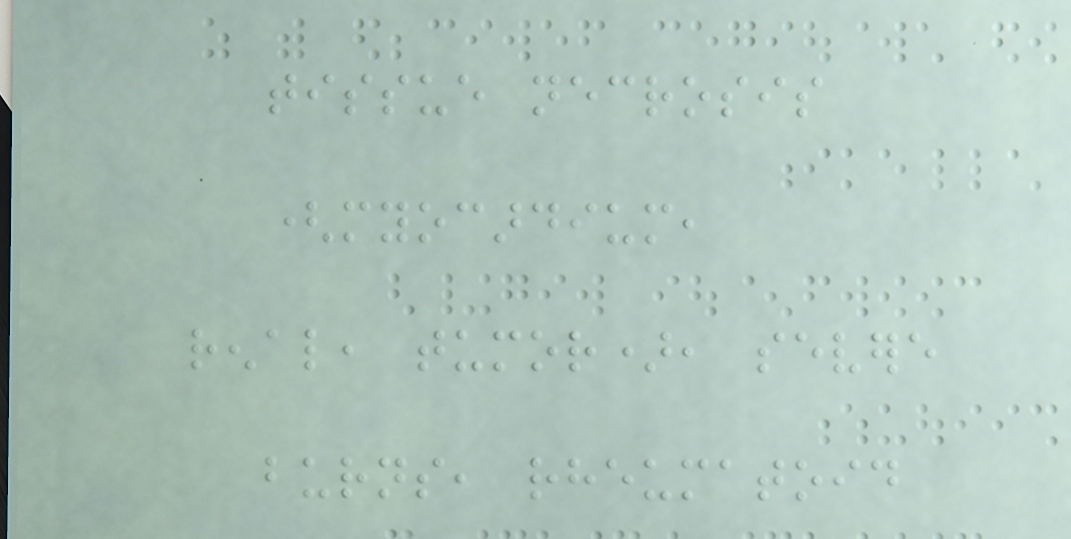tissue necrosis
(myocardium,
renal, tumor), severe
burns, rheumatoid
